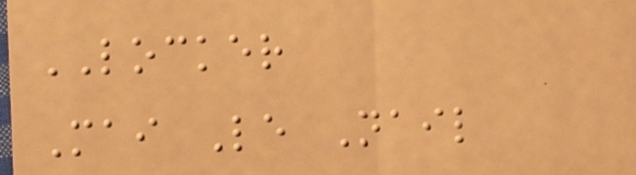LOCKER
Mai Le Nail
